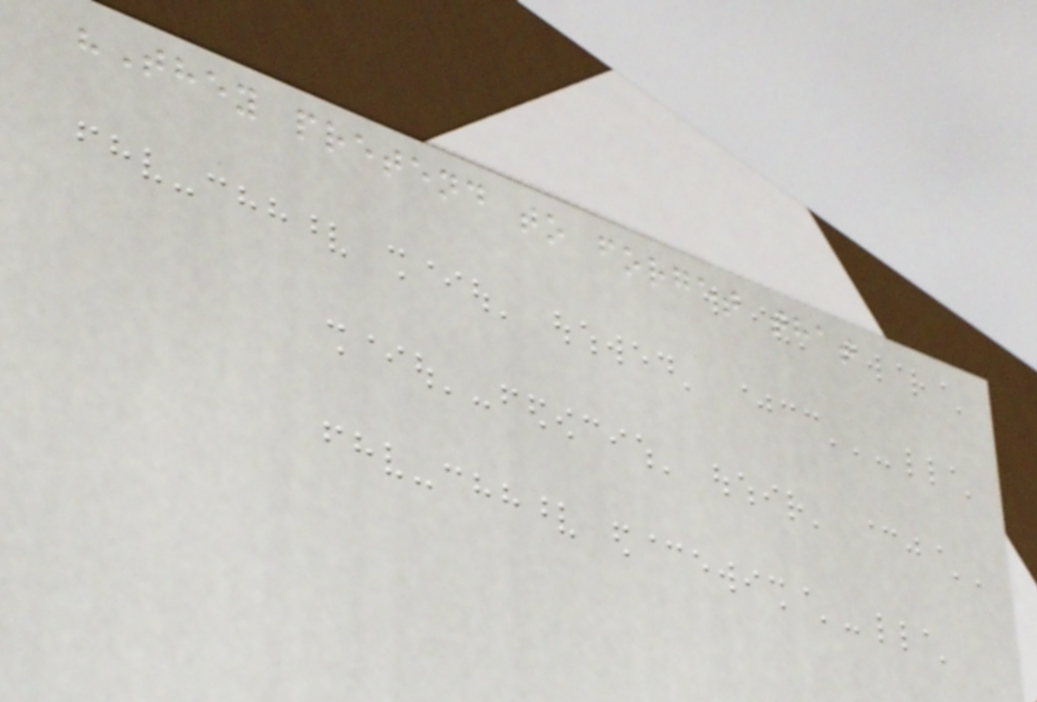"They pretend to forget that
